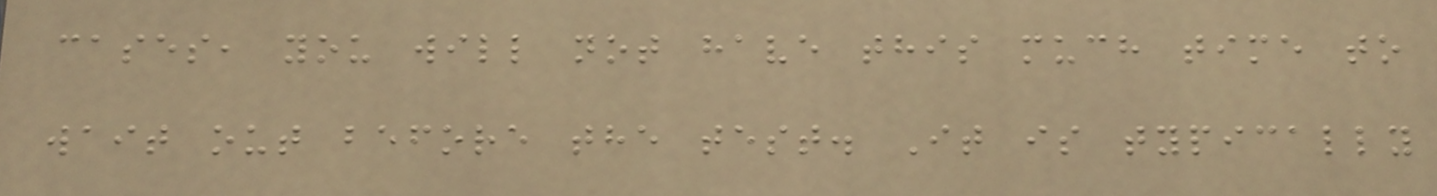cases, you will not have this much time to
wait out before the test. It is typically
